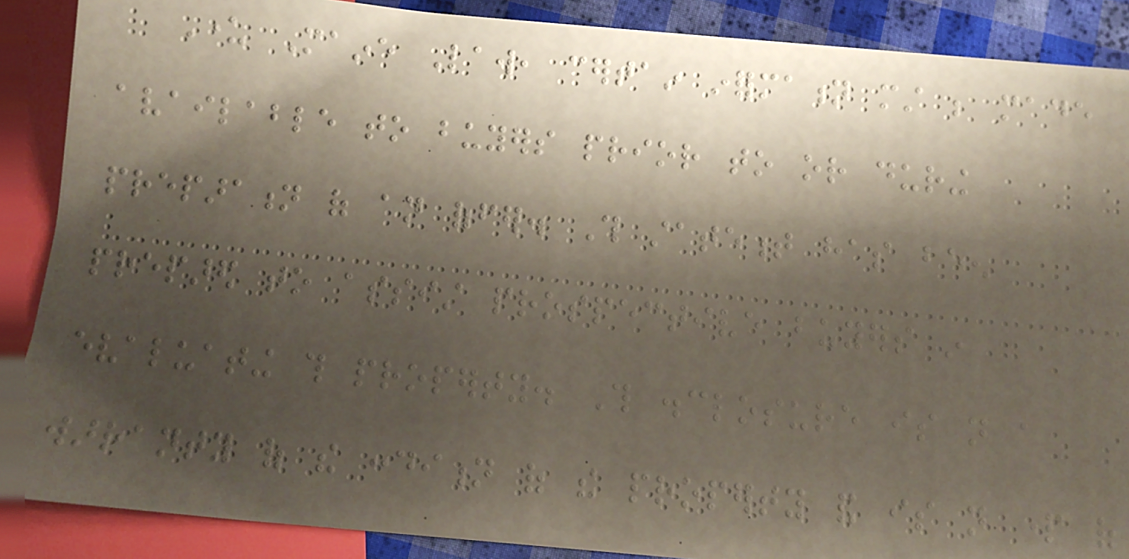Under Maine Law, certain information must be made
available to buyers prior to or during
preparation of an offer. This statement has been
prepared to assist prospective buyers in
evaluating this property. This disclosure is not a
warranty of the condition of the property and is not part of
